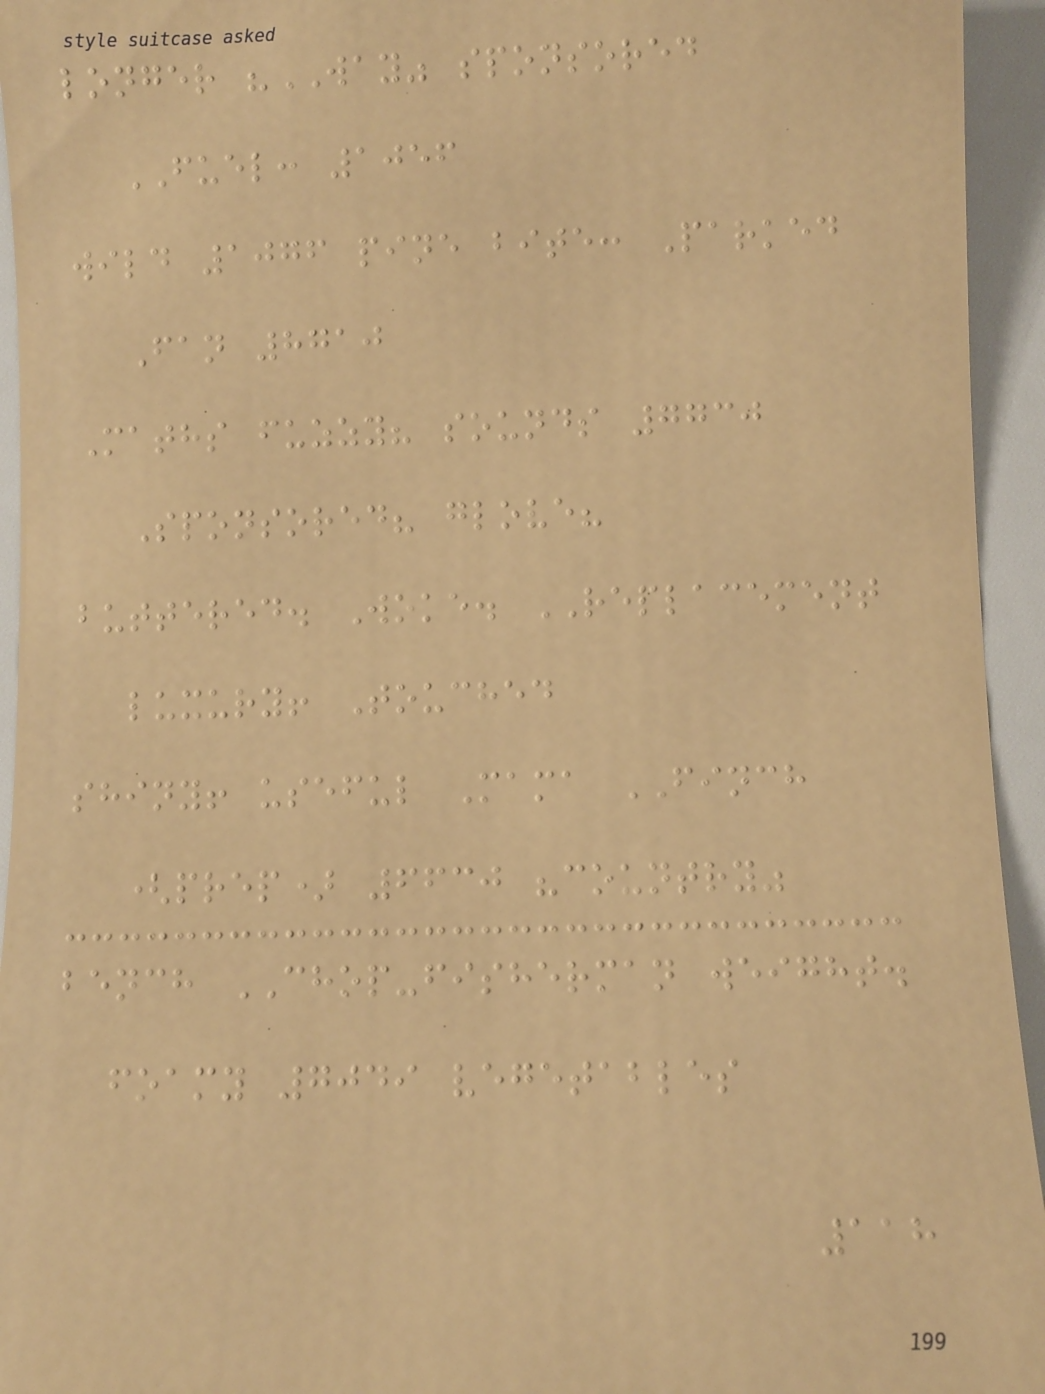longer "WAY" sponsored
FUEL: 1056
wild 1076 pine bite: Parked
Fan 8710
Maths fuzzy? sounds 7730
Sponsored? glove?
buttered. Woke. REPLACEMENT
luxury! Touched
shiny! useful Mama FINCH
(prep) 6630 "country"
bench CHOP-fisherman weight.
foamy 7049 vegetables
118
